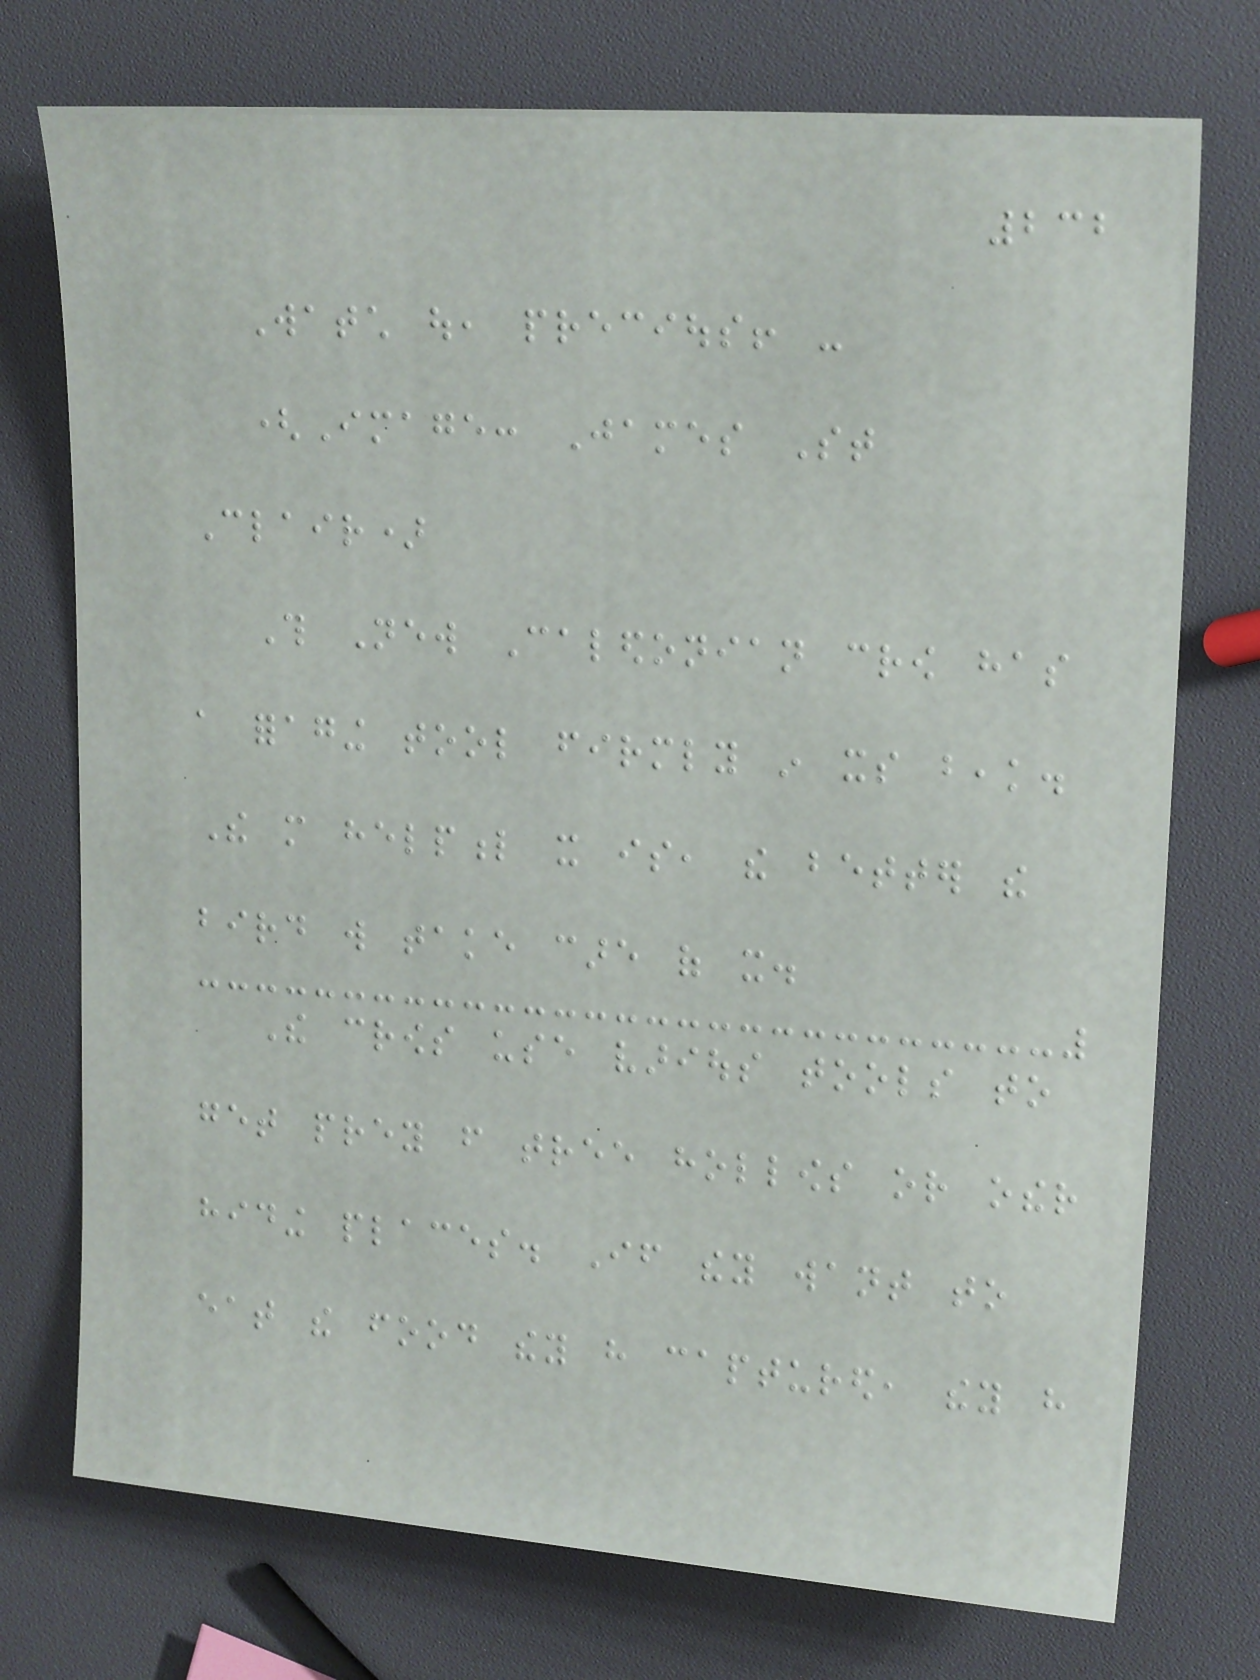232
Watch out, precious! -
(Image: James St
Clair)
This New Caledonian crow has
a foraging tool firmly in its beak.
The more helpful it is, the better the
bird will take care of it.
The crows use various tools to
get prey from tree hollows or other
hiding places. If they want to
eat the food they have captured, they have
